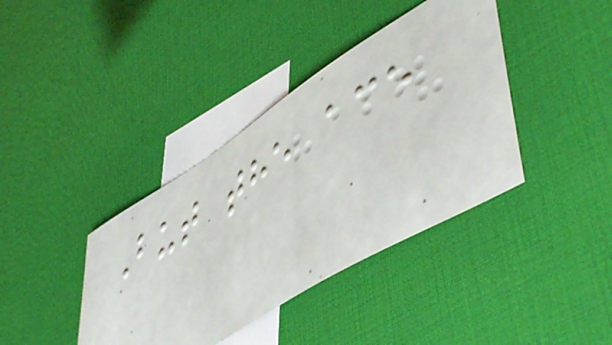But the ace
